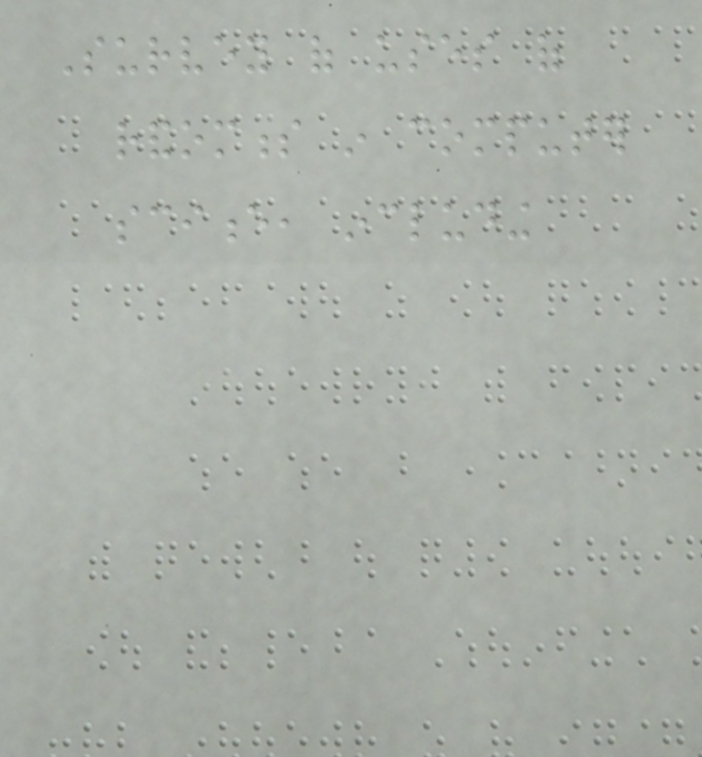Survey of uses of
randomness in computer
science, including
